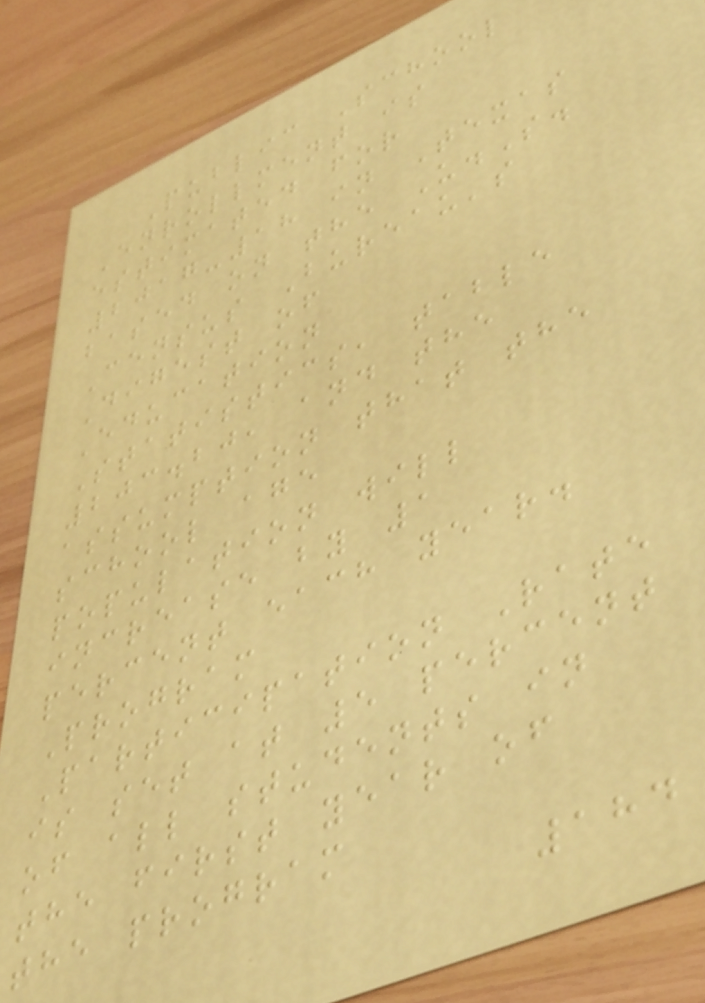Public School
Enrollment is
estimated for
2017-18 in Texas
based on the U.S.
Census Bureau's
Digest of
Education
Statistics, table
203.20, and the
assumption that the
school age
population will
increase by 1
percent each year.
Program
Participation Rate
is set at 5 percent
of all students in
the first year of
the program
184
